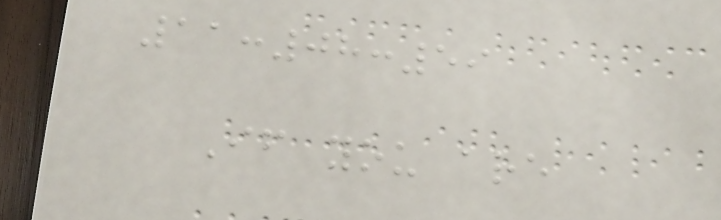11:08:59
If you are
